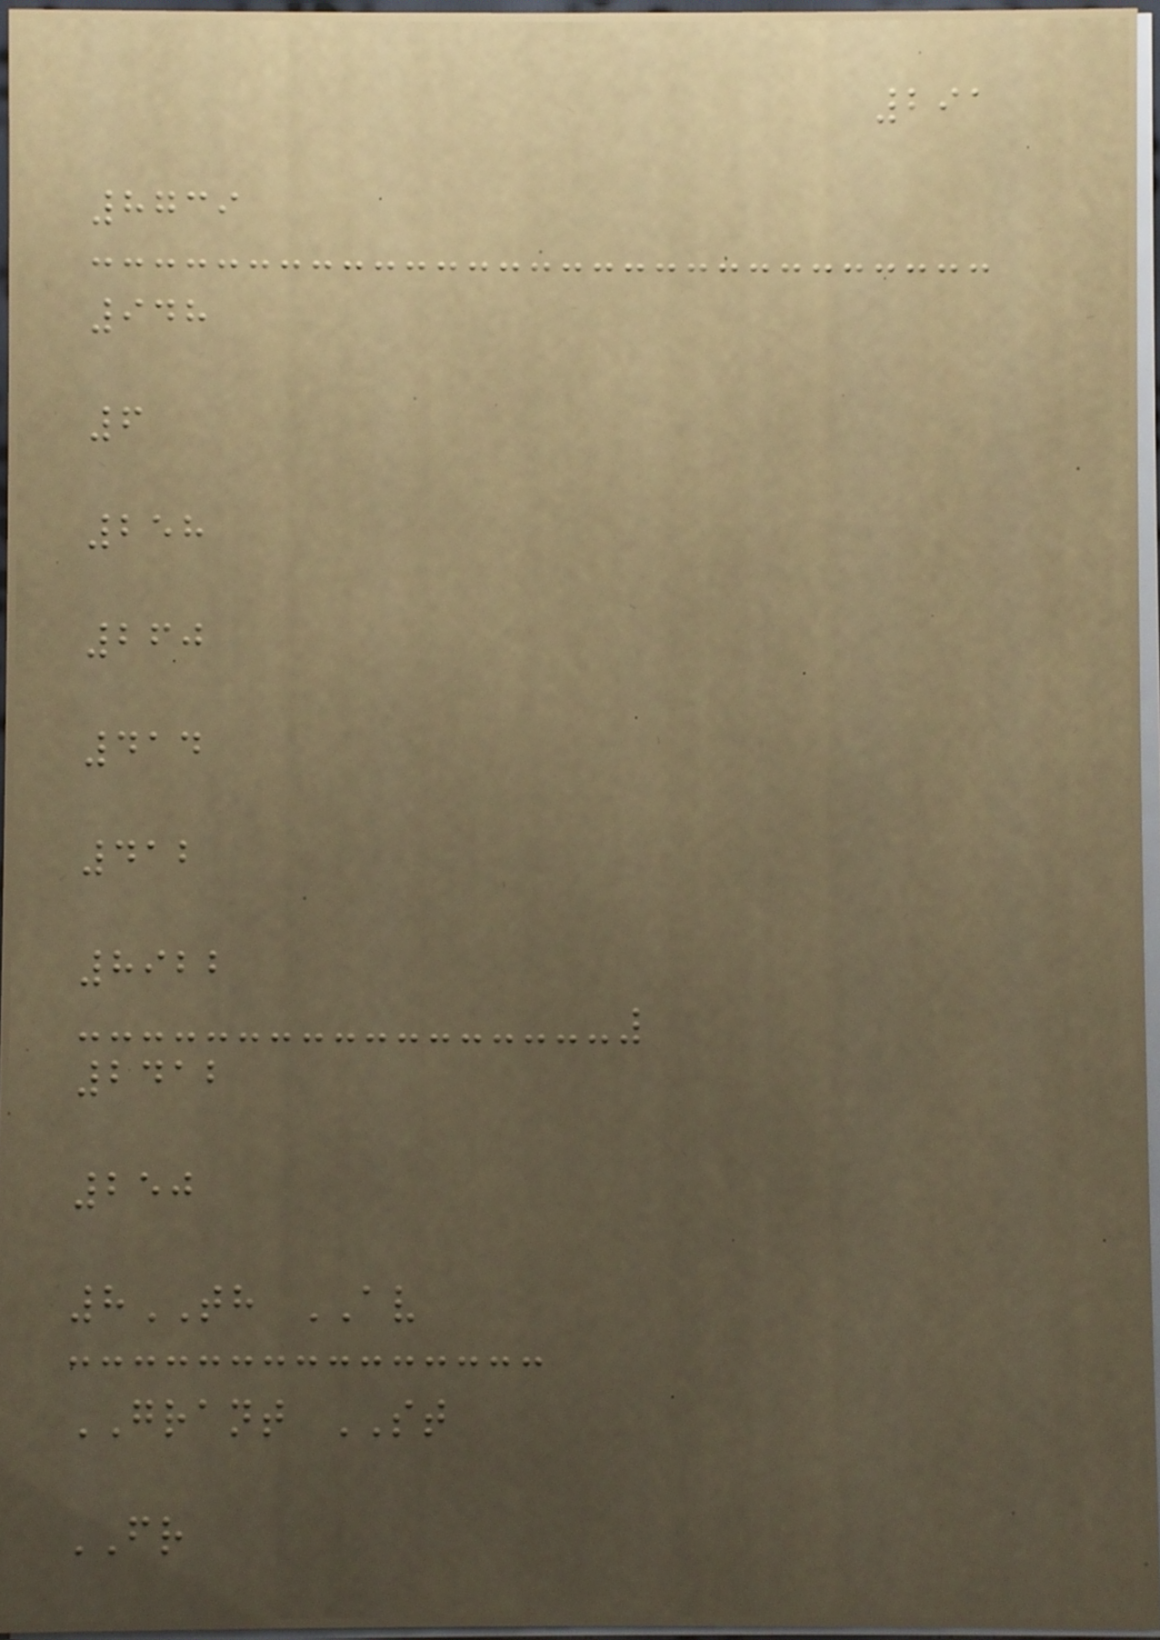291
8739
948
6
258
260
414
412
8922
2412
250
8TH AV
GRANT ST
FR
